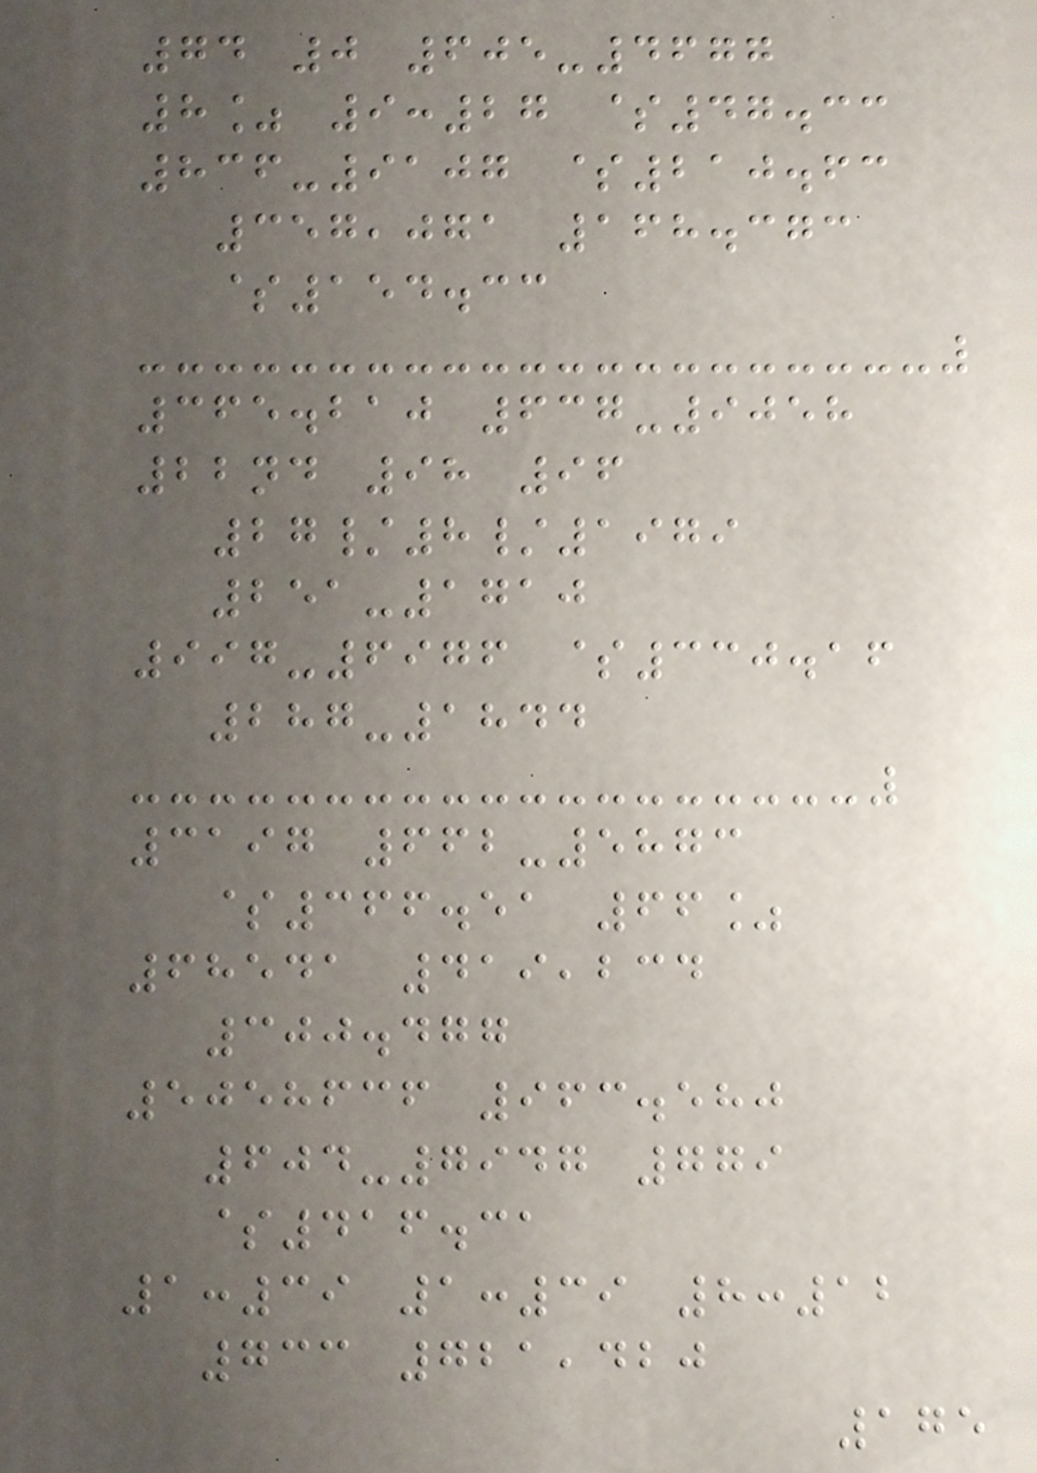74 0 605-4677
8% 9:27 $47.33
836-9107 $210.63
357,071 168.373
$154.33
365.210 637-9058
22nd 98 96
27/8/1979
251-1710
997-6976 $330.16
287-1844
3197 662-5873
$366.51 66%
68541 419,234
300.477
5058636 963.580
604-7947 779
$416.31
1:39 1:39 8:12
733 721,420
175
